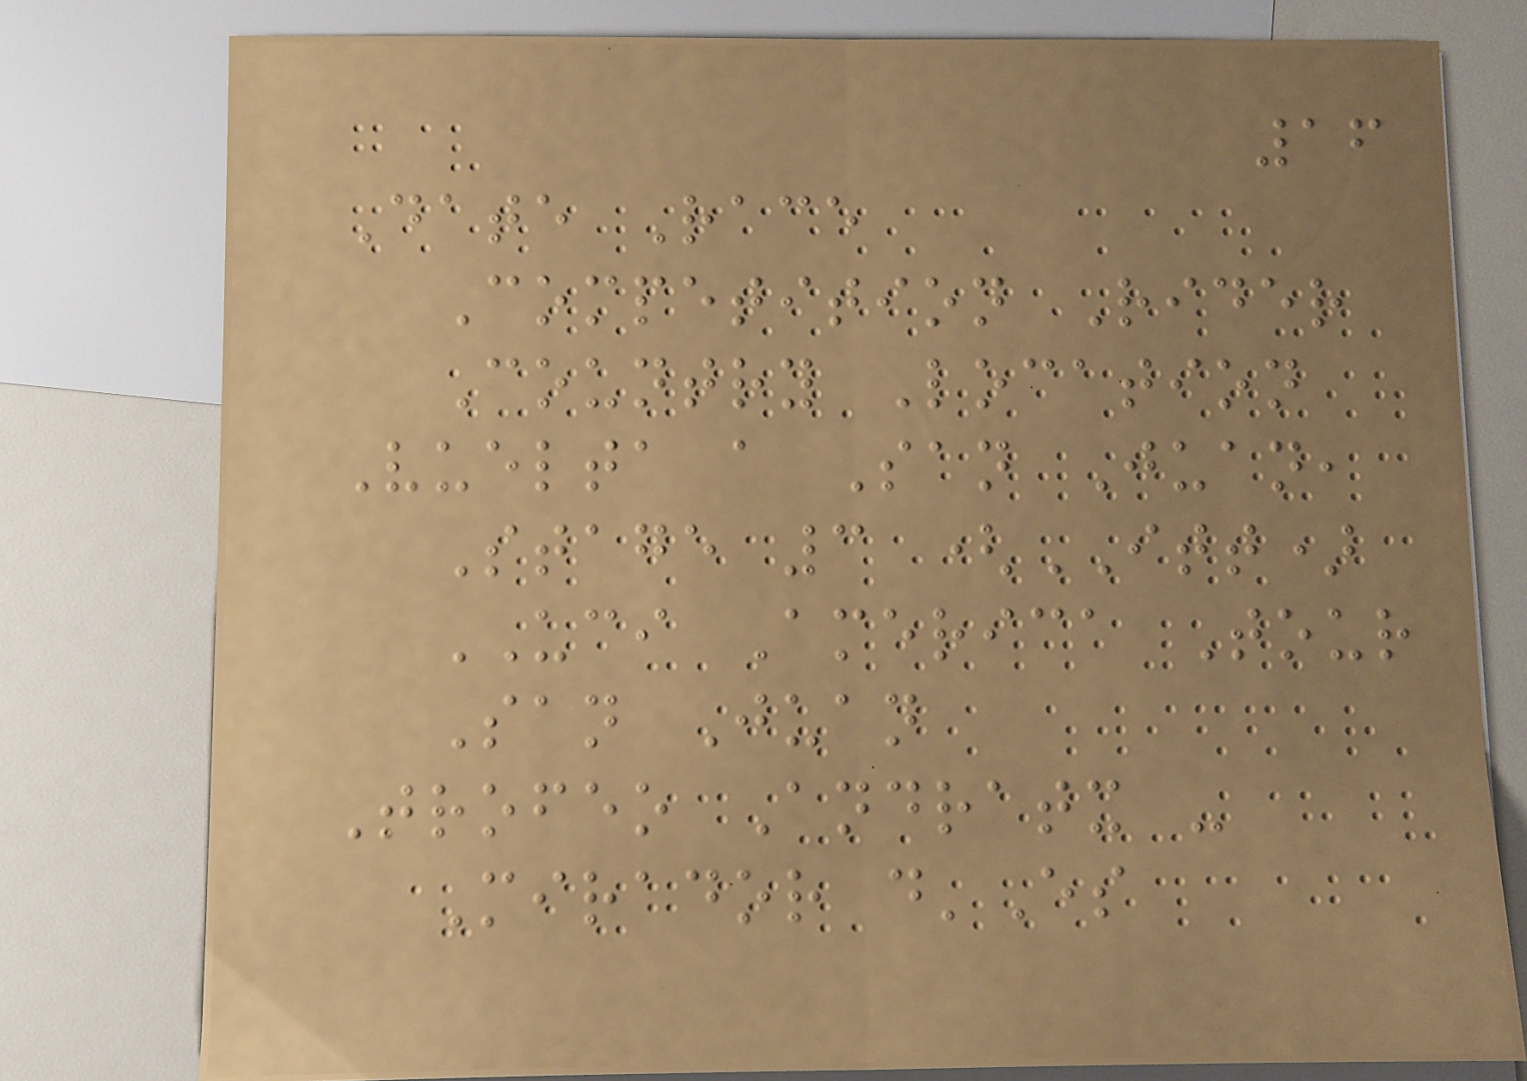16
Date Race
Competition Rider
Country Location
Vuelta a San Juan,
Stage 3 (ITT)
UCI America Tour
San Juan
Trofeo Andratx -
Mirador d'Es
